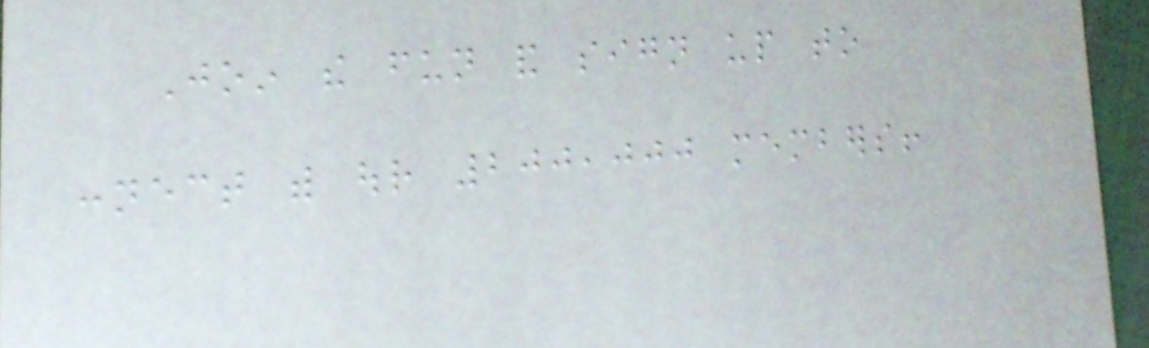Join the fun and sign up to
connect with our 200,000 members!
